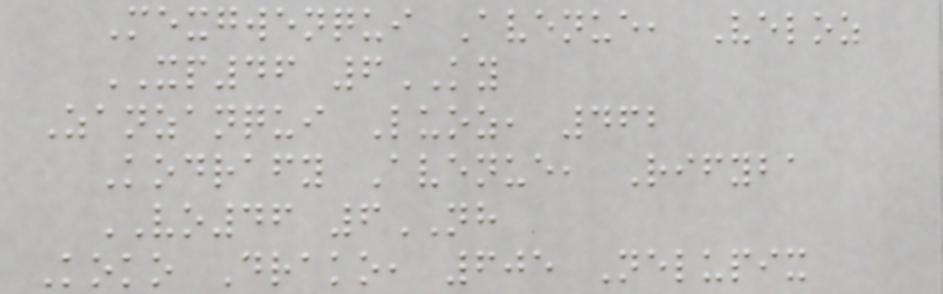Mexgwenqui Avenue, Veloz
XP46 6KY
Zanzanqui Luoz, 462
Kodrafy Avenue, Rifyba
VO46 6NH
Koko Drako, 605 Nelupix
